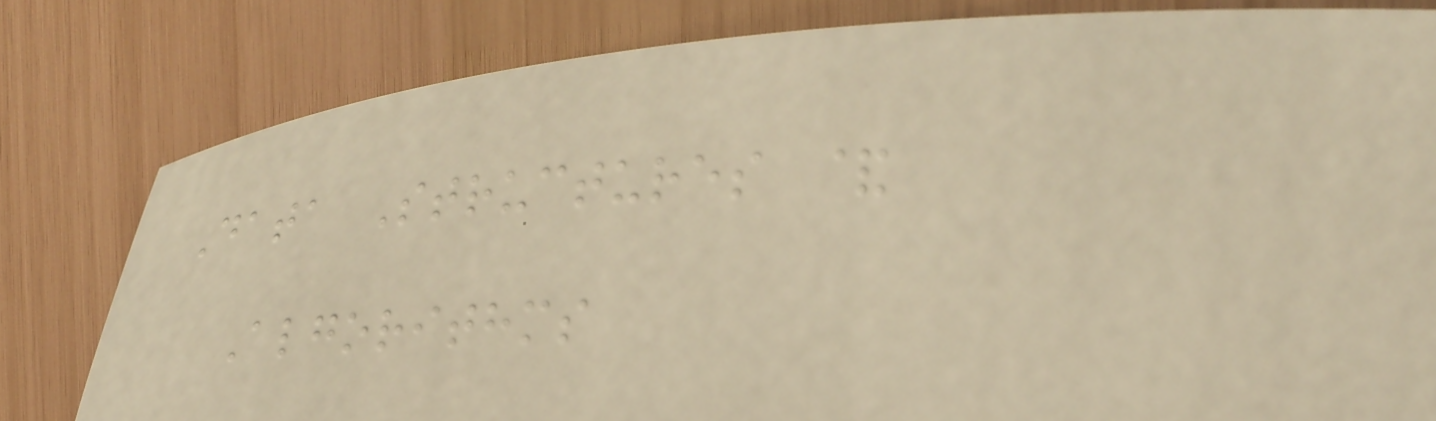Data Structures &
Algorithms
